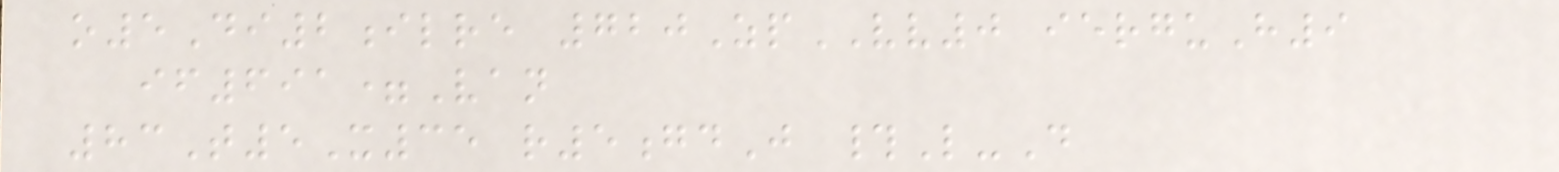o5Di2ilre 720ZpVV0 ierguH9
if691=Van
83T5X35 r5gdJ #L-D
